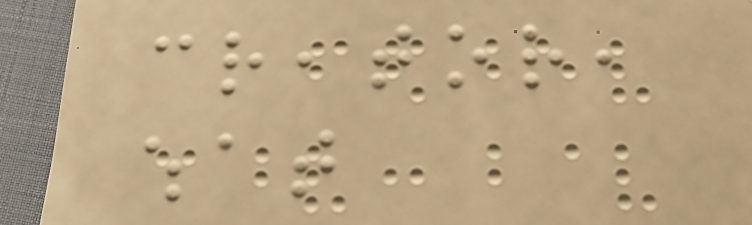creator,
what
